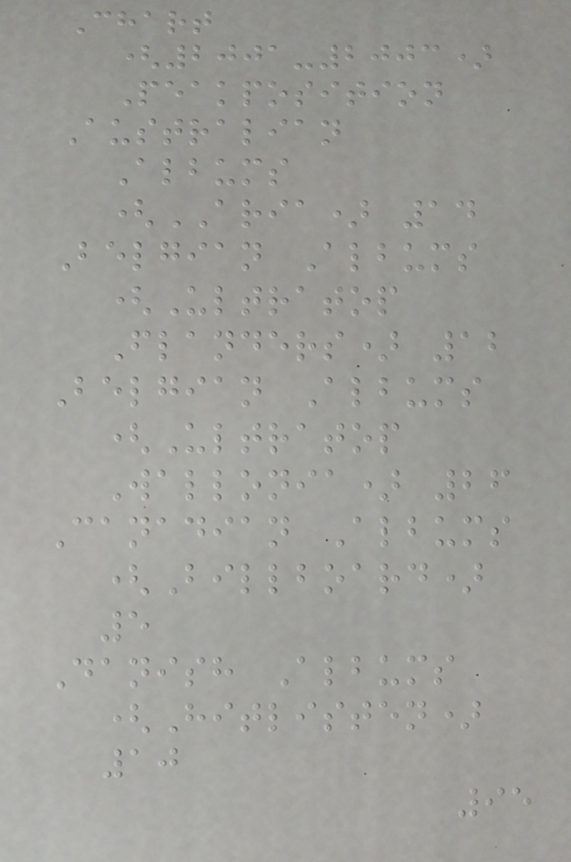Chart
(2001-2003)
Peakposition
Australian
Albums
(ARIA) 14
Belgian Albums
(Ultratop
Flanders) 12
Belgian Albums
(Ultratop
Wallonia) 26
Canadian Albums
(Billboard)
5
Danish Albums
(Hitlisten)
10
95
